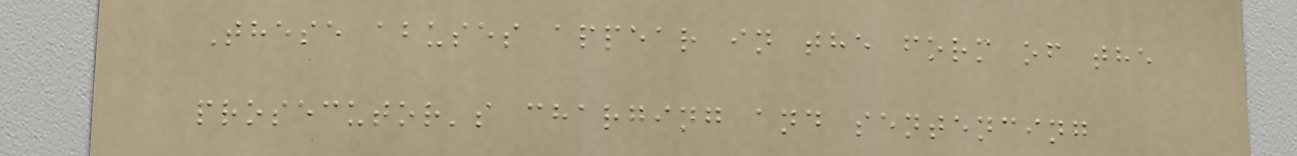These abuses appear in the form of the
prosecutor's charging and sentencing
